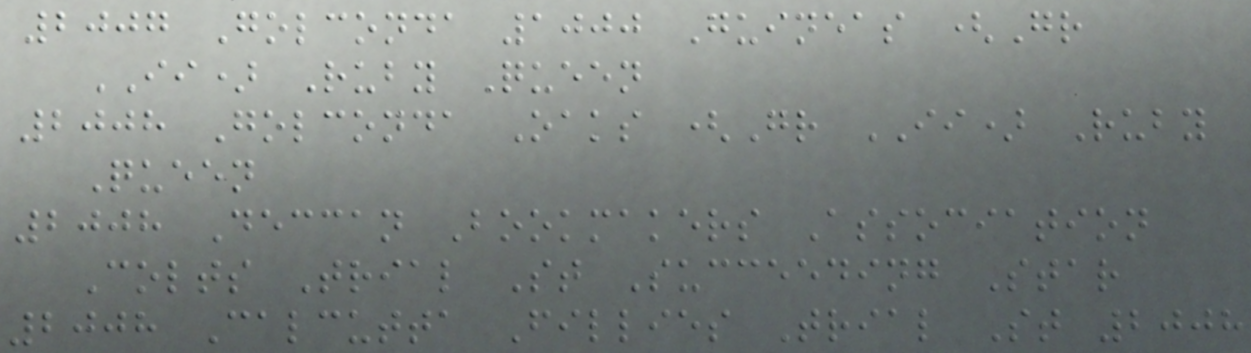2007 Golconda 1000 Guineas (Gr
II) Ruby Queen
2008 Golconda Oaks (Gr II) Ruby
Queen
2008 Deccan Bookmakers Association
Colts Trial St Succeeding Star
2008 Calcutta Fillies Trial St 2008
